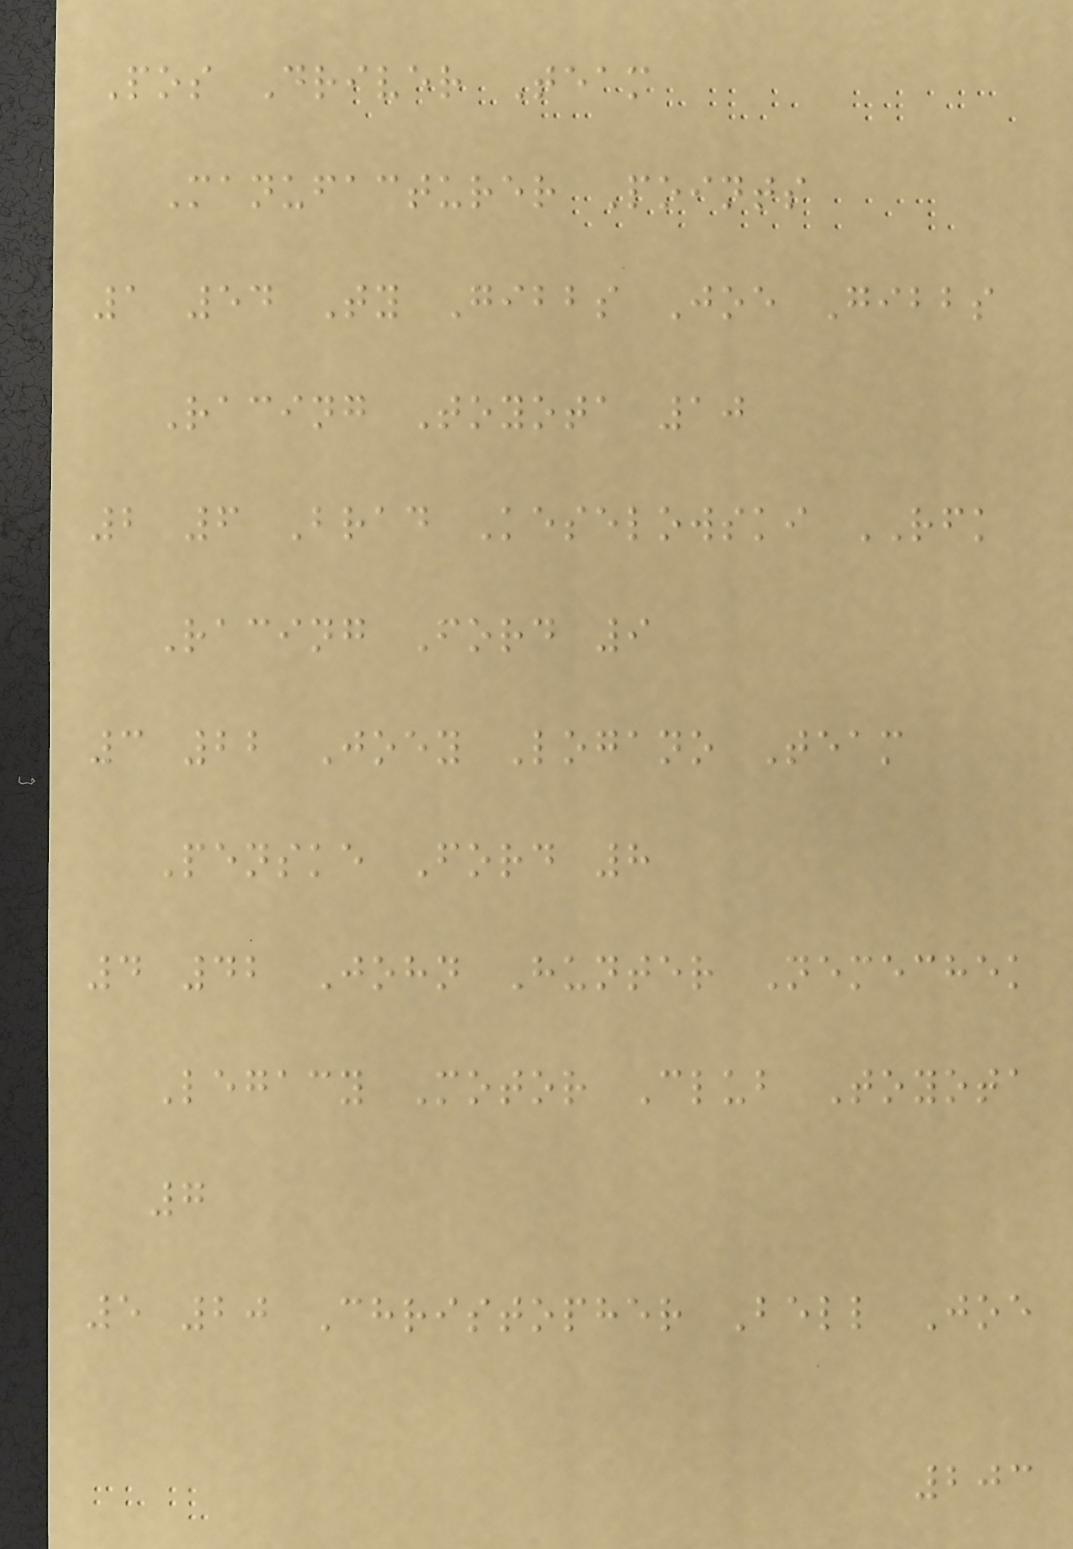Pos Driver Team
Manufacturer Points
1 54 Ty Gibbs Joe Gibbs
Racing Toyota 10
2 6 Brad Keselowski RFK
Racing Ford 9
3 22 Joey Logano Team
Penske Ford 8
4 42 John Hunter Nemechek
Legacy Motor Club Toyota
7
5 20 Christopher Bell Joe
203
